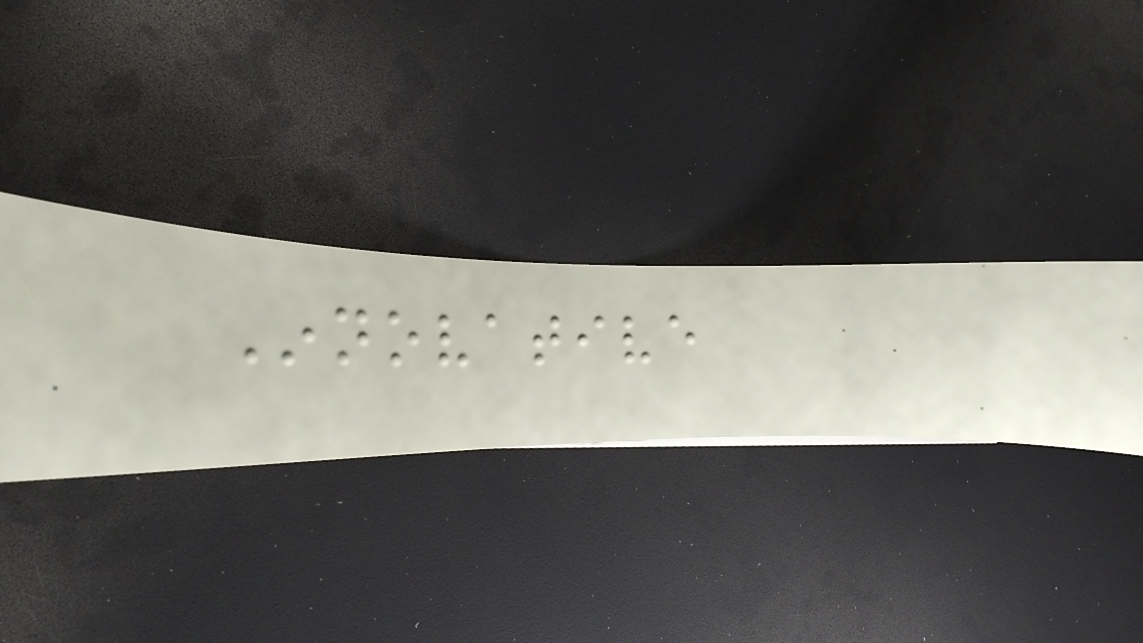Innovative
